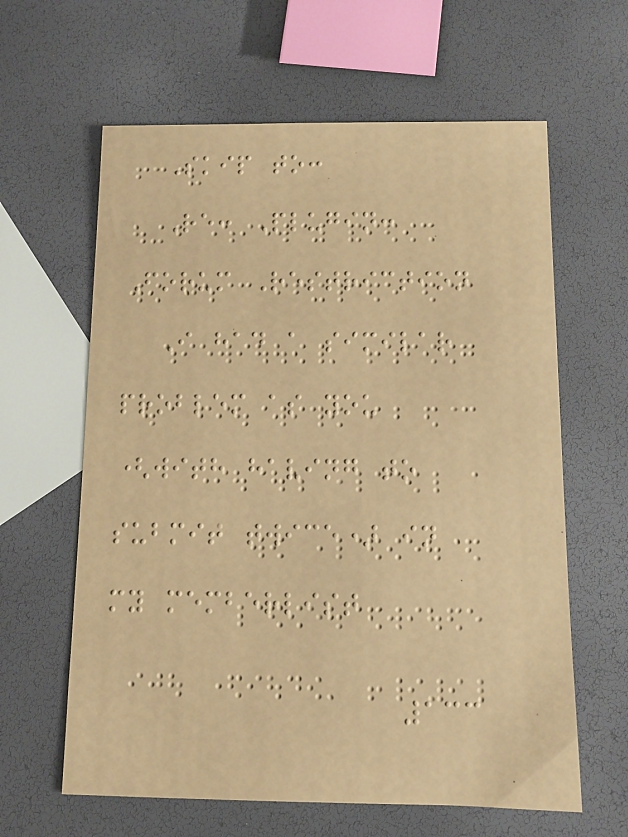Skip to:
Re: Plugin:
Forum Restriction
I had a similar
problem as you
(with having to
submit twice) in
my memberlist
133
